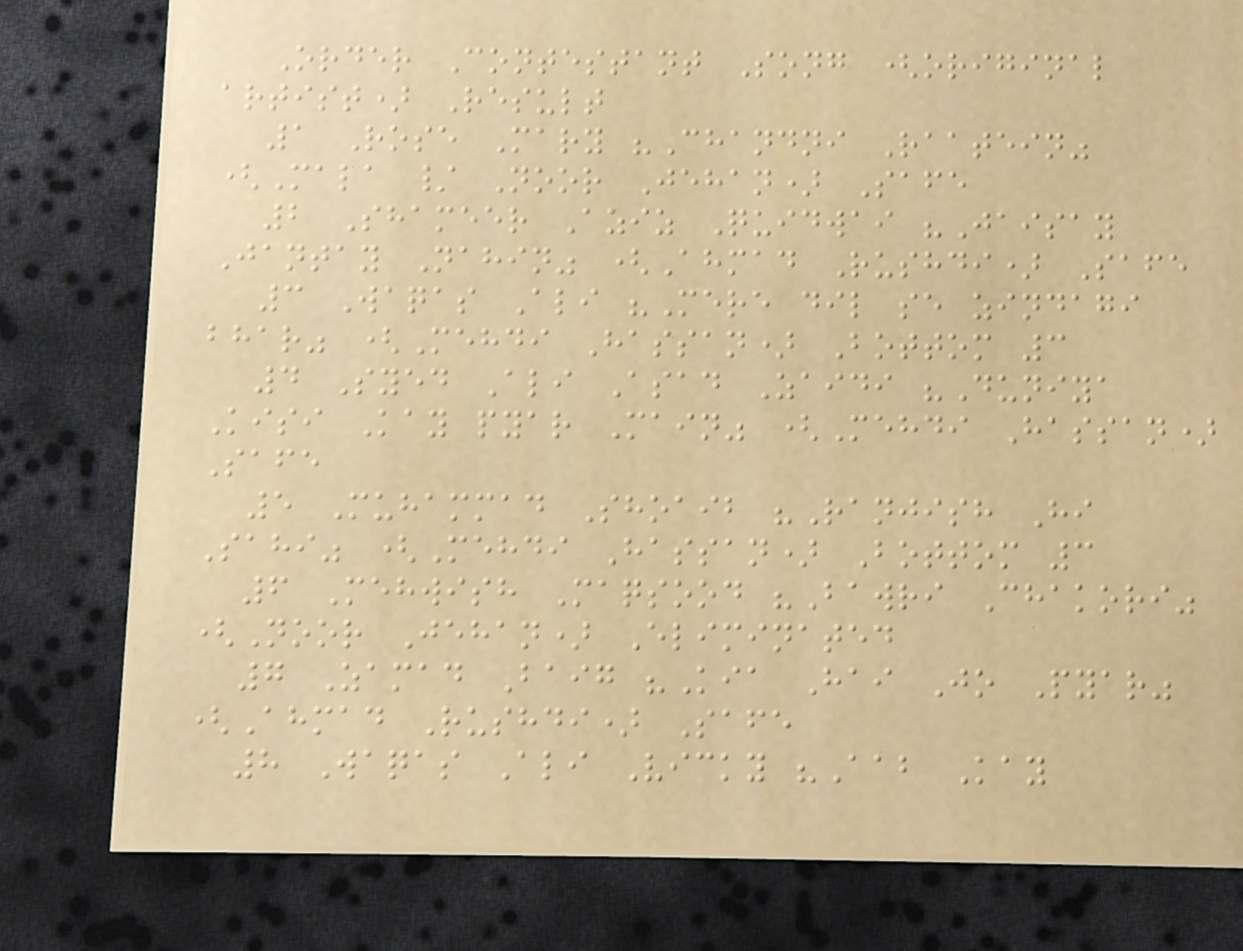Order Contestant Song (original
artist) Result
1 Rose Mary "Chandni Raatein"
(Mala / Noor Jehan) Safe
2 Shameer Aziz Quidwai "Jaisay
Jantay Nahin" (Ahmad Rushdi) Safe
3 Waqas Ali "Mere dil se zindagi
bhar" (Mehdi Hassan) Bottom 3
4 Syed Ali Asad Zaidi "Duniya
Kisi Kay pyar Main" (Mehdi Hassan)
Safe
5 Muhammad Shoaib "Ranjish Hi
Sahi" (Mehdi Hassan) Bottom 3
6 Mehwish Maqsood "Bawri Chakori"
(Noor Jehan) Eliminated
7 Zamad Baig "Kia Hai Jo Pyar"
(Ahmad Rushdi) Safe
8 Waqas Ali Vicky "Aab Kay
